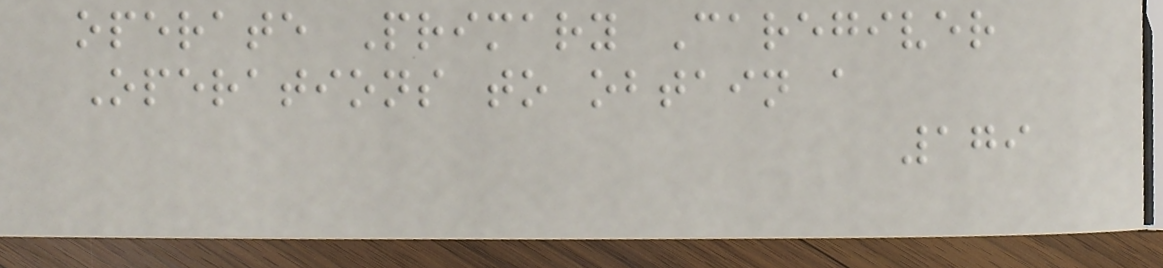operate Primary Caregiver
Operations to obtain a
179
